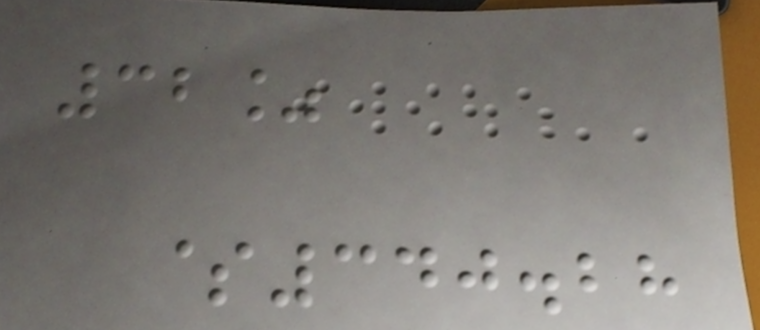32%
$340.28
